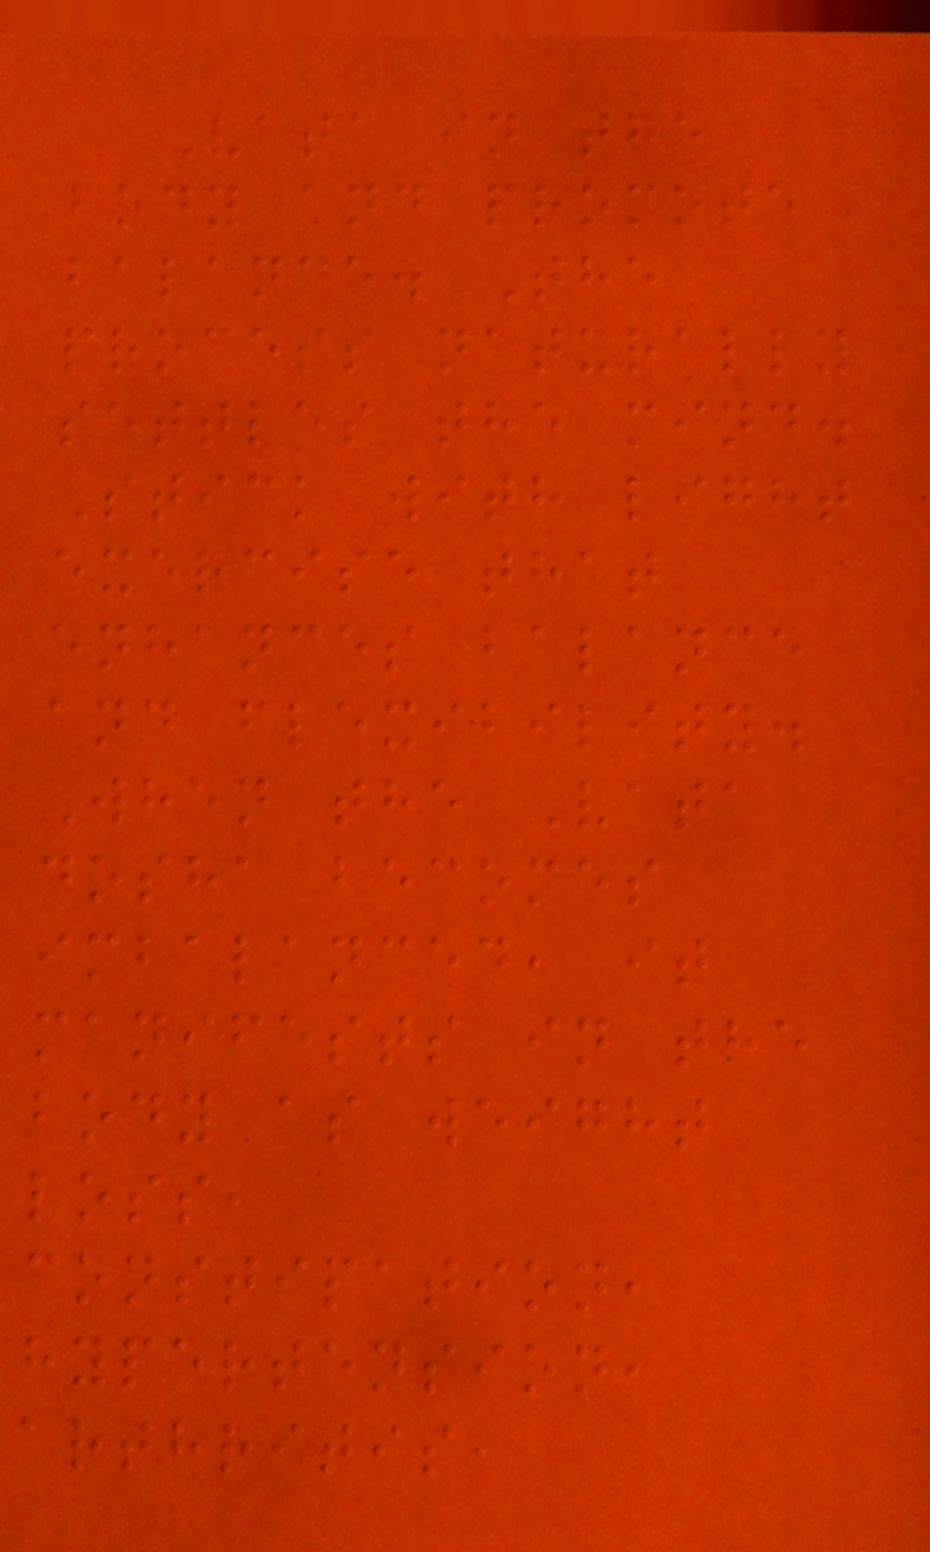Vata in the
body and promote
balance. The
process naturally
settles the mind.
Stick with light
exercise that
enhances balance
and flexibility.
When the Vata
dosha becomes
imbalanced, it
manifests in the
body as weight
loss,
constipation,
hypertension,
arthritis,
